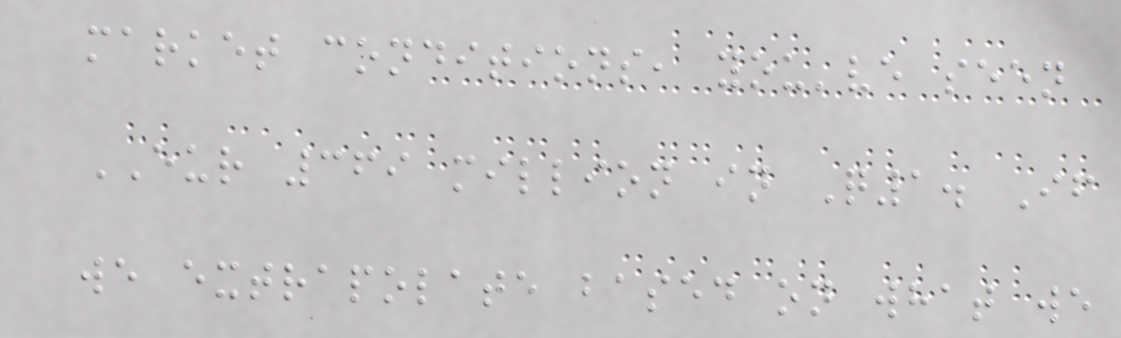market conditions, you've seen
EUR 369 million in Q1. If
we extrapolate based on what we
